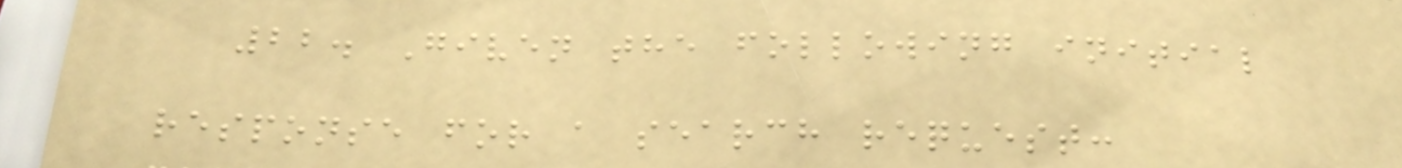22. Given the following initial
response for a search request:
